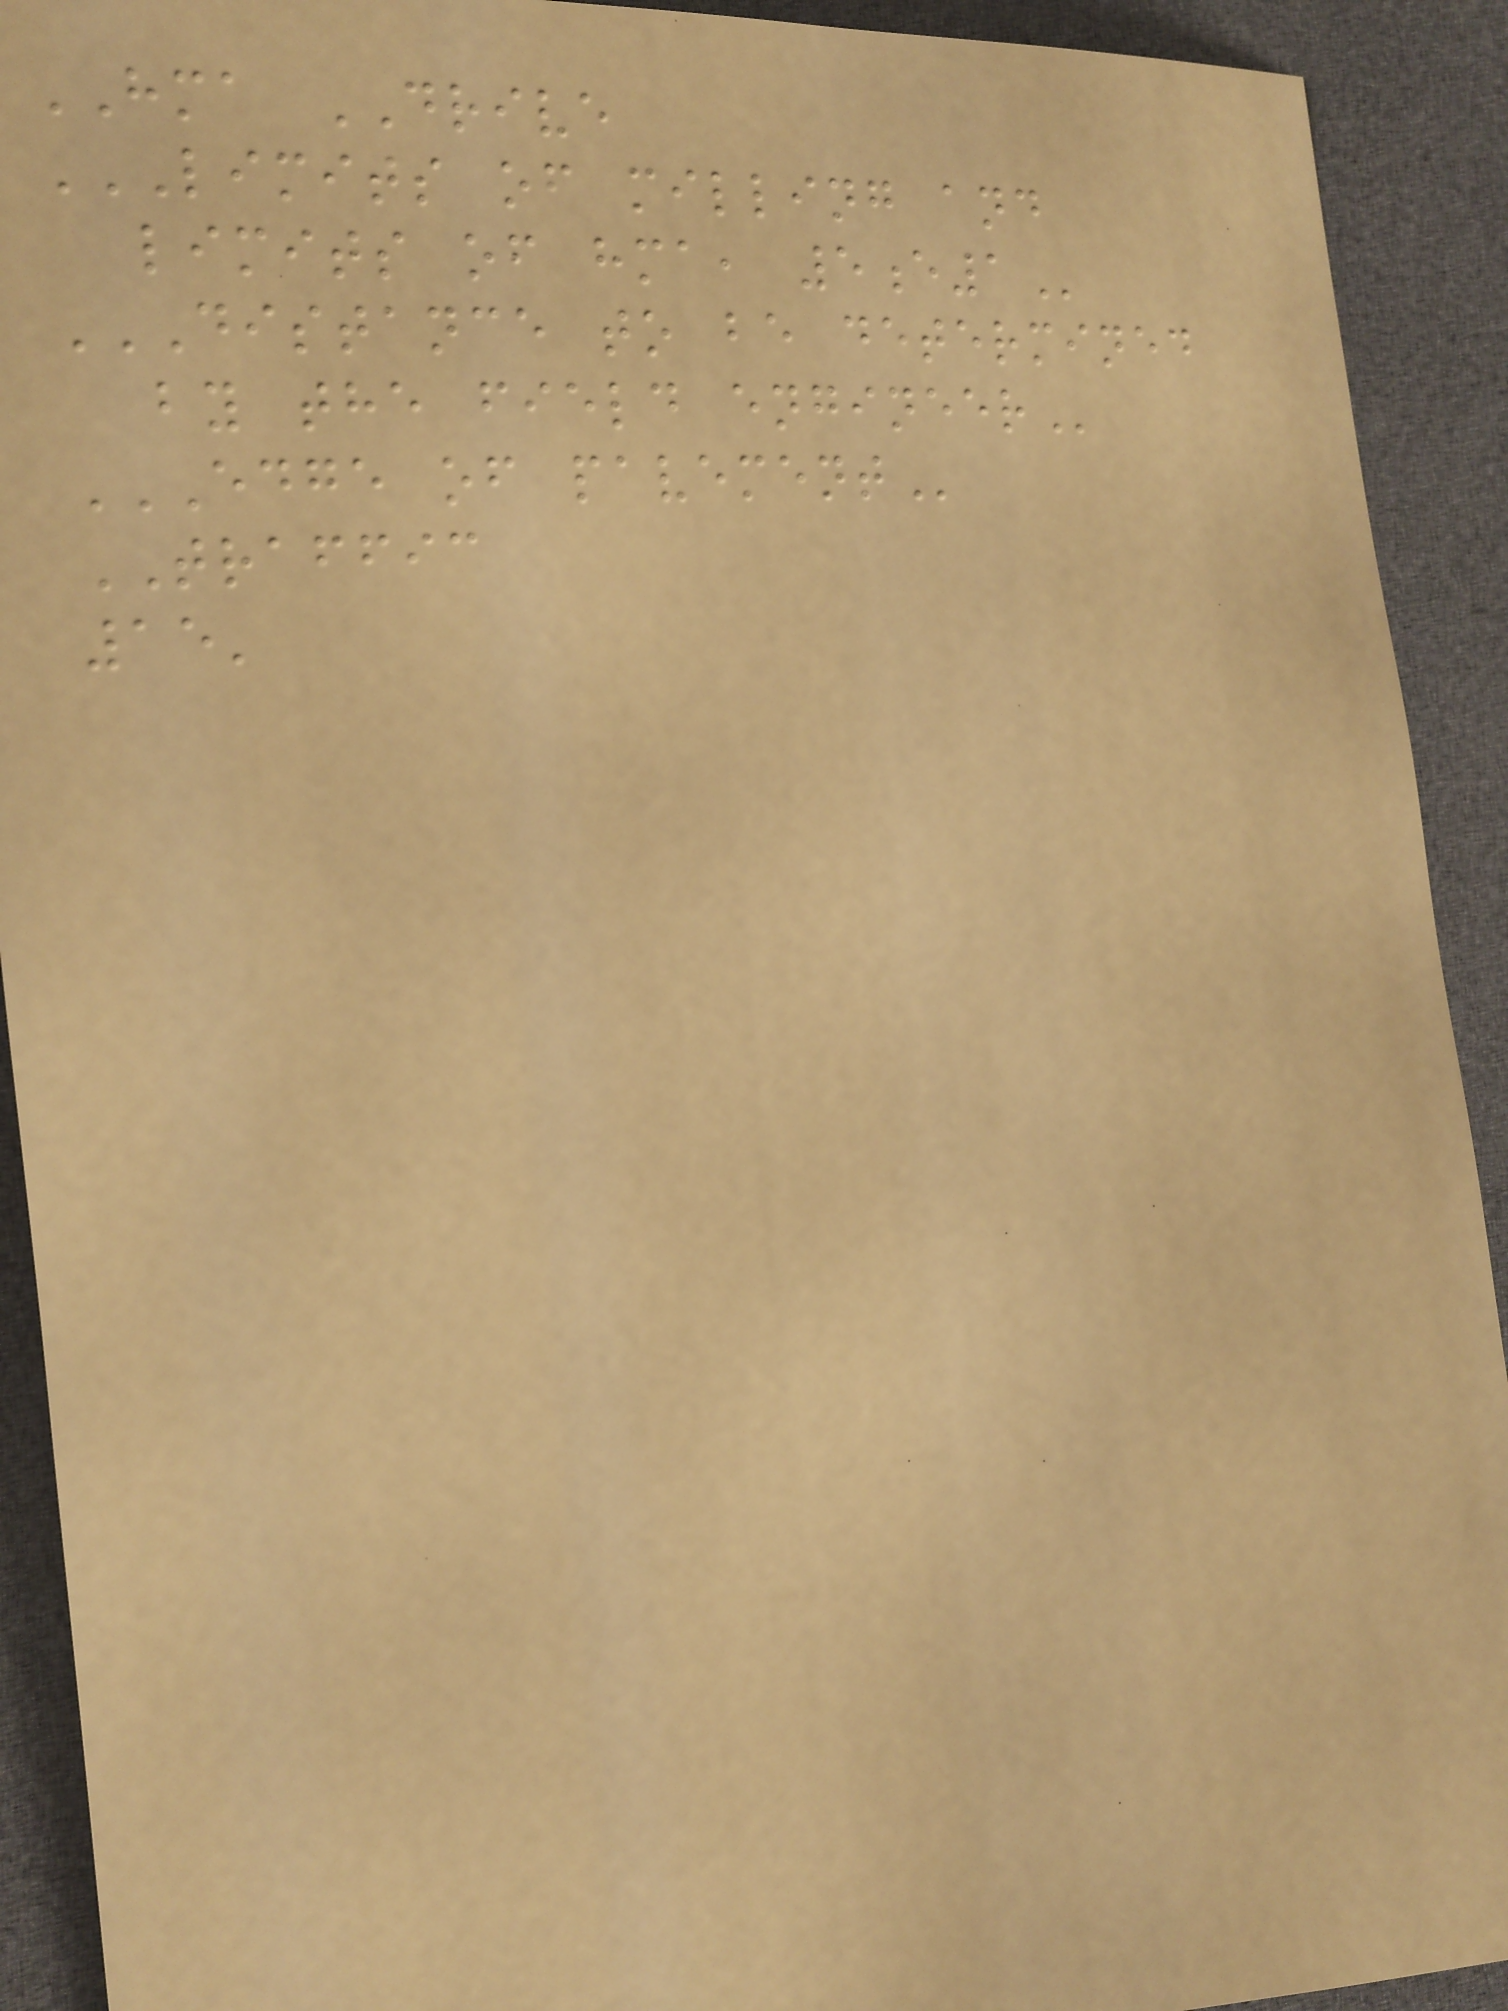HMA DRIVE
LIMITS OF MILLING AND
LIMITS OF HMA, 5E1
DISTANCE TO BE DETERMINED
BY THE FIELD ENGINEER
EDGE OF PAVEMENT
TRAFFIC
15'
